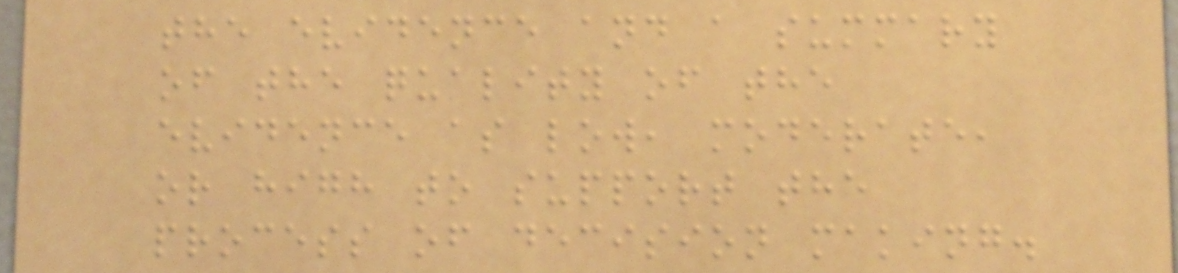the evidence and a summary
of the quality of the
evidence as low, moderate,
or high to support the
process of decision making.
